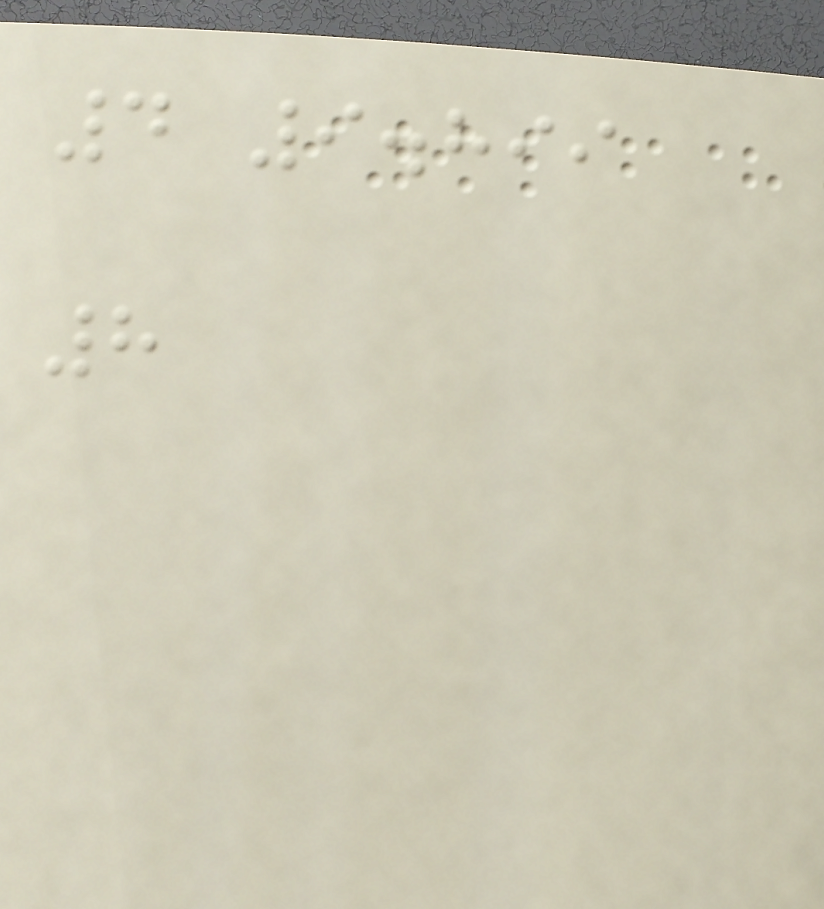4 9.899
8
